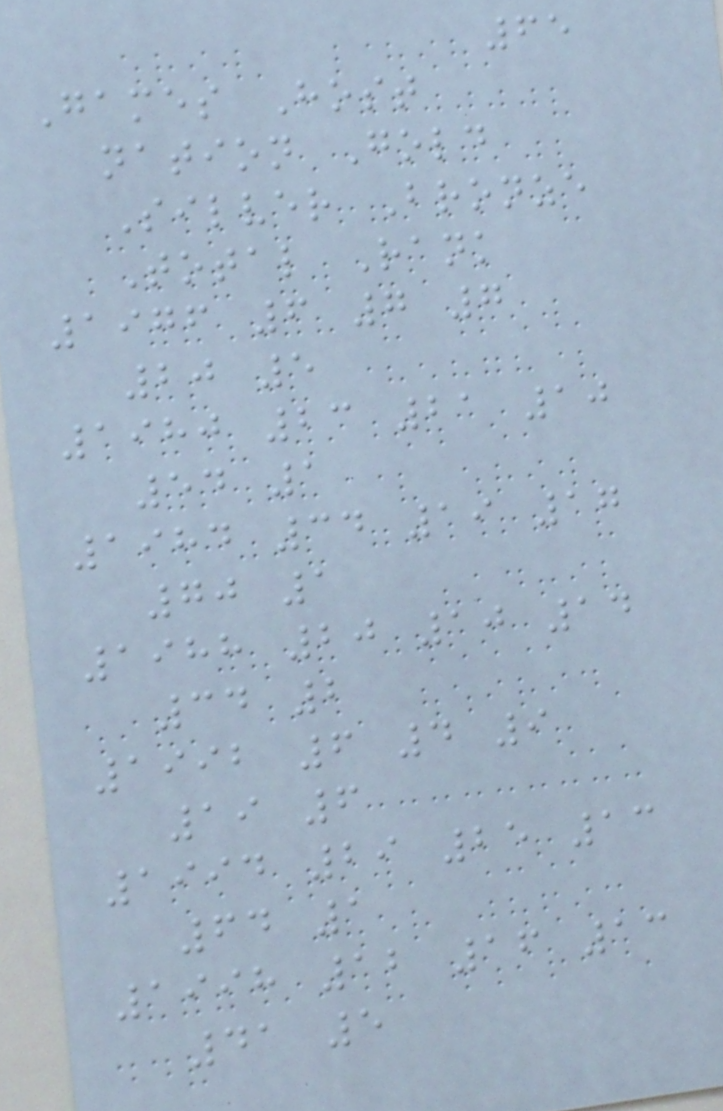65
Games Host
nation Gold
Silver Bronze
Total Rank
1976 6 7 7
20 5
1980 23 21 10
54 1
1984 34 19 17
70 1
1988 20 10 14
34 2
1992 6 4 9
19 6
1994 29 25 13
64 1
1998 12 16 13
41 5
